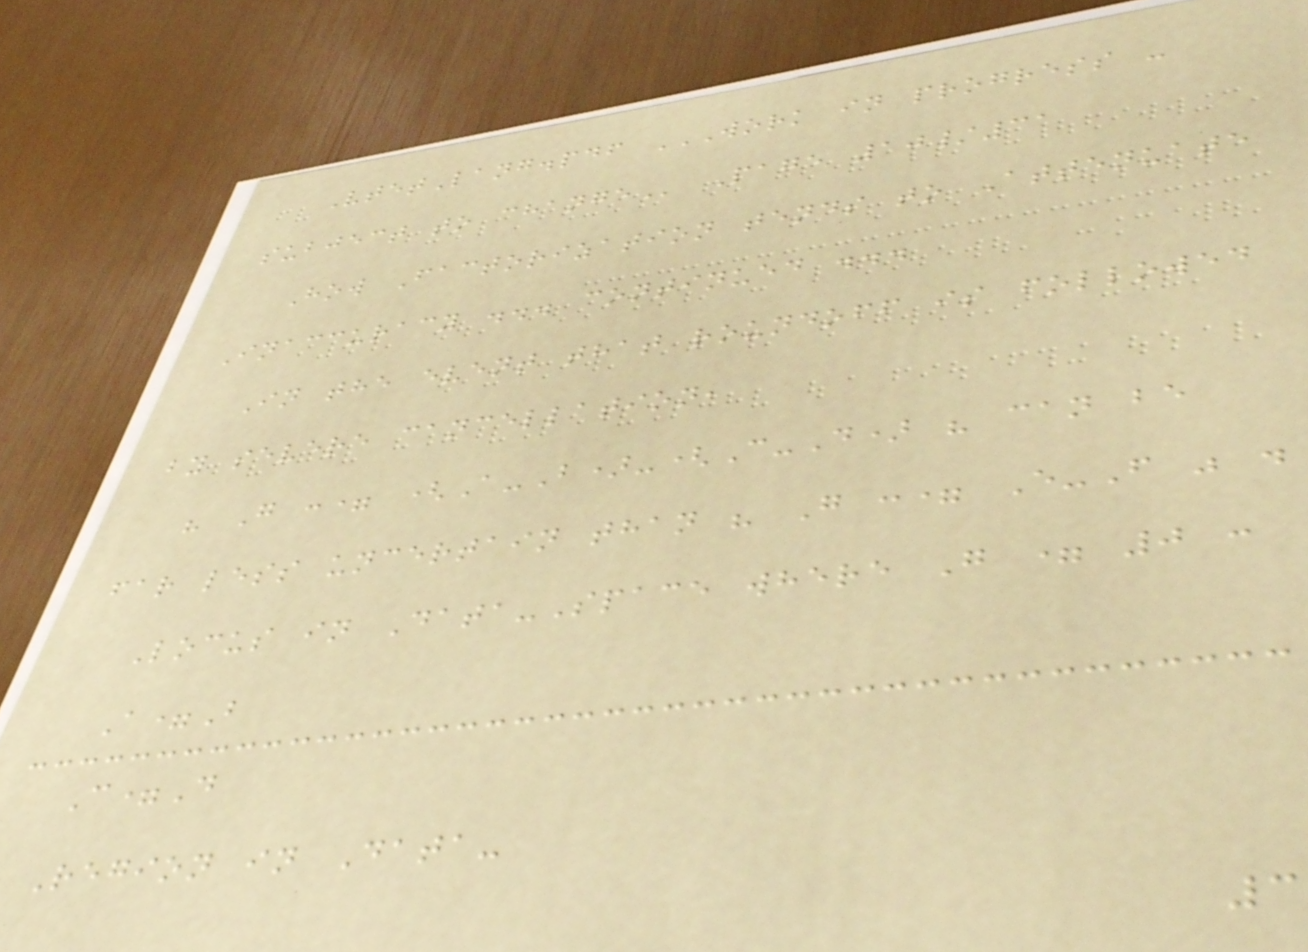VtetLang.pdf WORK IN PROGRESS -
SUBJECT TO CHANGE Page 10/31
How Factorization tends to Attenuate
Inaccuracy ... continued ...
In the event that roundoff is followed
by severe cancellation,
" G := (A-B)-(C-D) " can be
far less uncertain than " G := E-F " .
Locus in Data-Space where G = 0 :
A=B
C=D
Region in Data-
3
